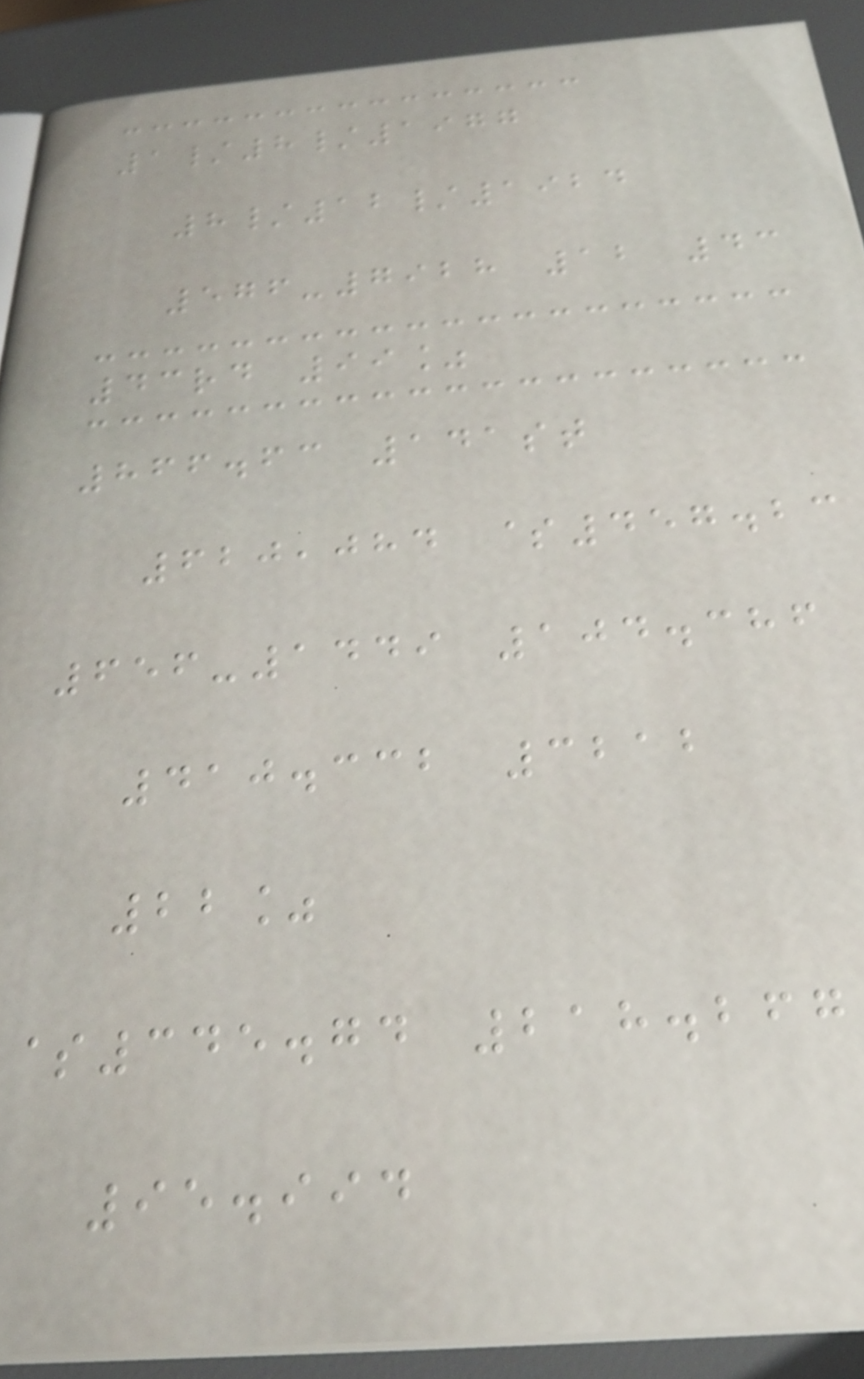1/8/1977
8/12/1924
576-7928 12 43
43rd 99%
866.63 141st
620,084 $457.23
656-1449 104.386
410.332 3212
22%
$345.74 218.267
95.994
